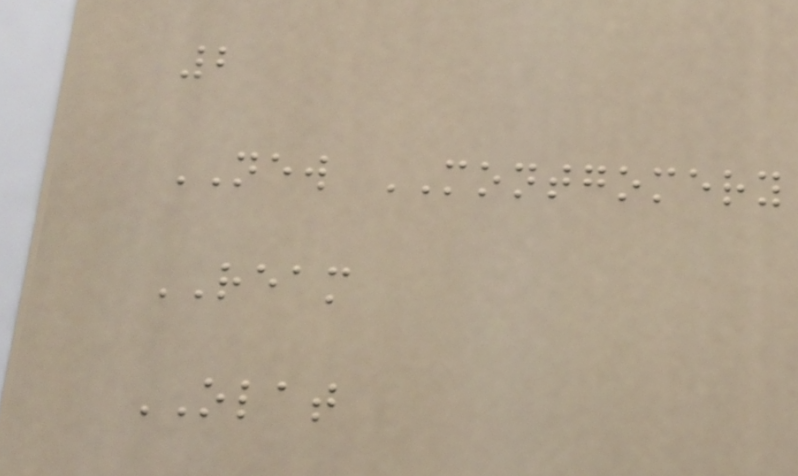2
NEW MONTGOMERY
REAM
OLAT
